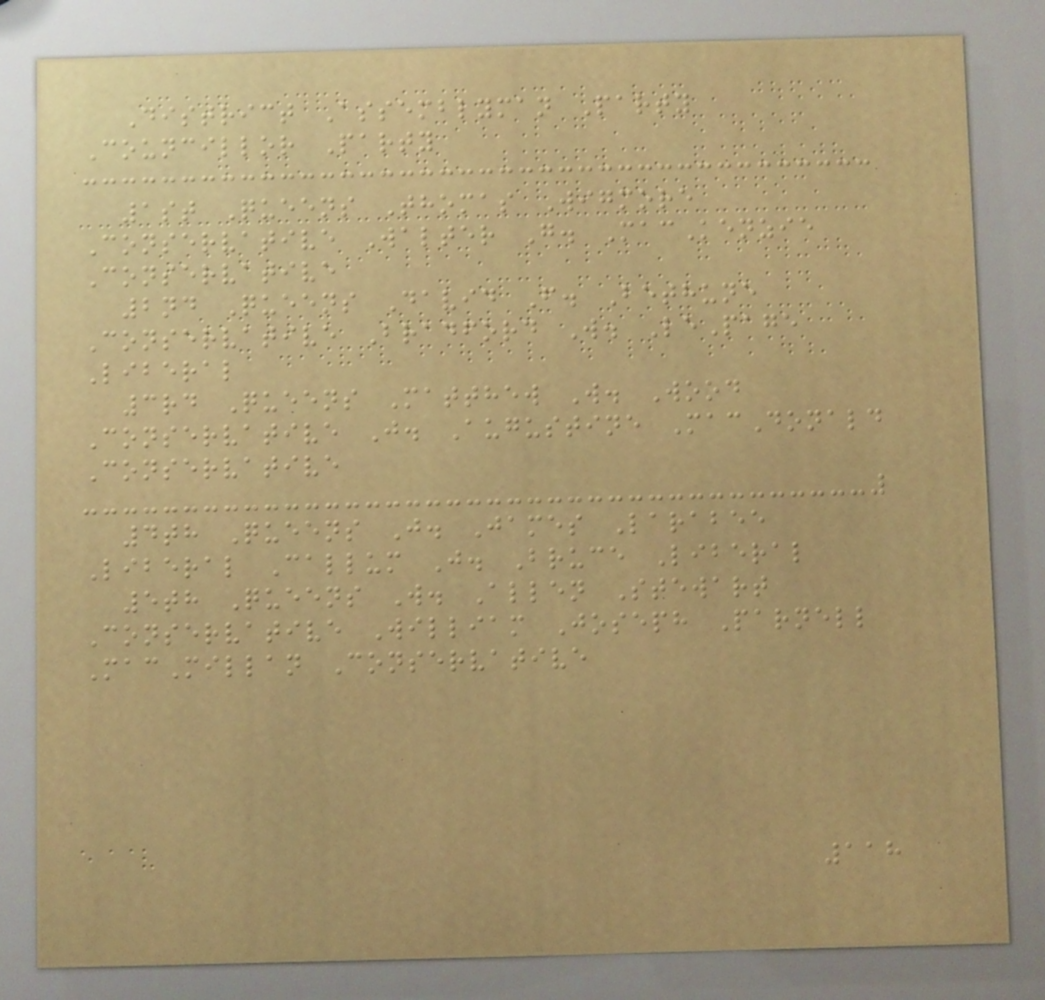District Assemblyman Party
Councillor Party
1st Queens Thomas Wigmore
Conservative Walter G. MacKenzie
Conservative
2nd Queens David F. Bethune
Conservative Bradford W. LePage
Liberal
3rd Queens Matthew W. Wood
Conservative J. Augustine MacDonald
Conservative
4th Queens J. James Larabee
Liberal Callum J. Bruce Liberal
5th Queens W. Allen Stewart
Conservative William Joseph Parnell
MacMillan Conservative
118
